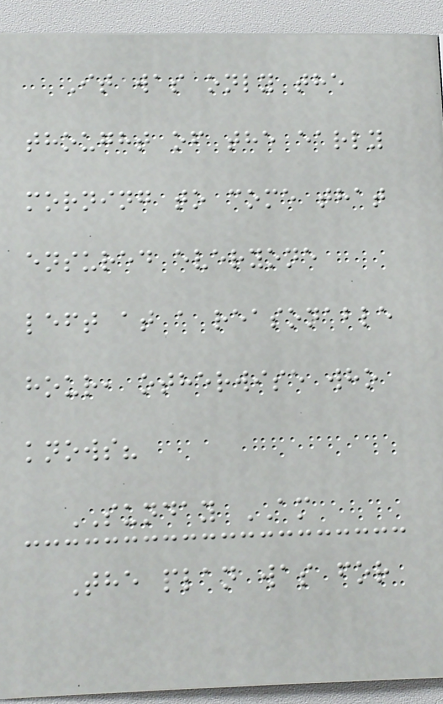It was only the
thought of the early
morning to come that
ensured everyone
left at a reasonable
hour, otherwise who
knows?
SUNDAY AM
The plan was for
